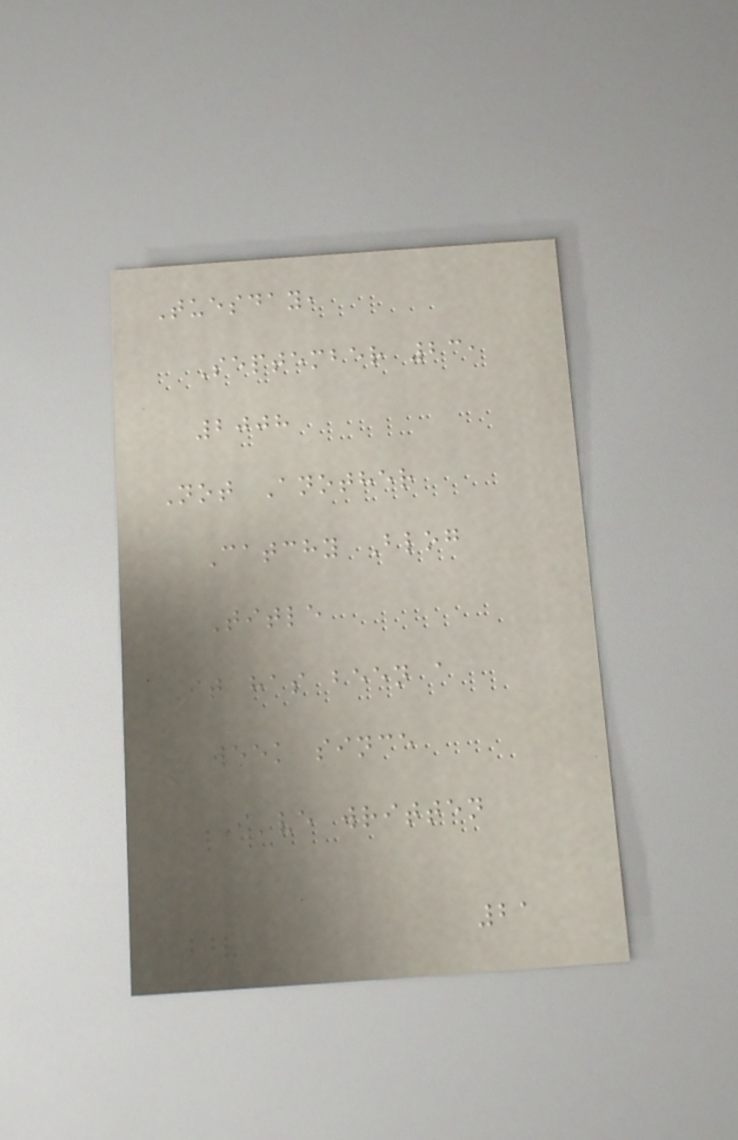Tuesday,
September 23,
2008
Not Another
Catchy Blog
Title
It has been a
week since
I've written
21
